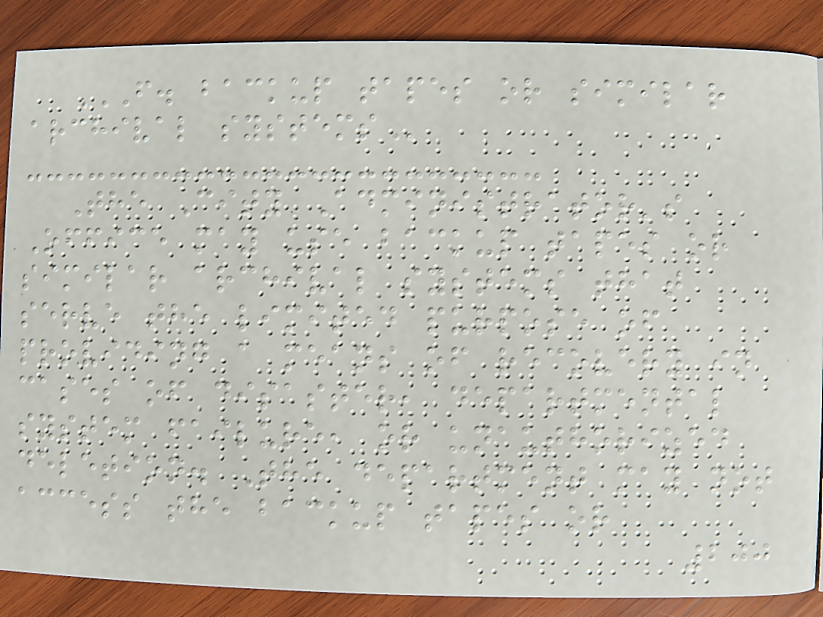F. BACKUP TAPES OR SIMILAR
ARCHIVAL SYSTEMS
The City Administrator's
Office may use backup tapes or
similar archival systems that
serve the limited purpose of
providing a means of recovery in
cases of disaster, departmental
system failure, or unauthorized
deletion. The department may not
access the backup tapes or
200
